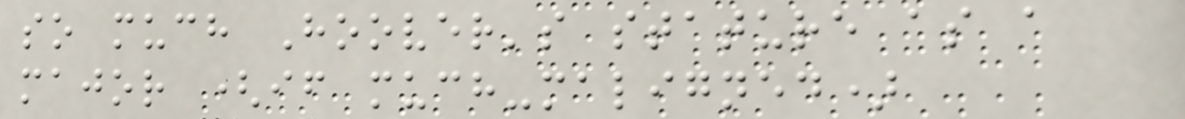so much Hoover's stature as a
major (if much-maligned)
